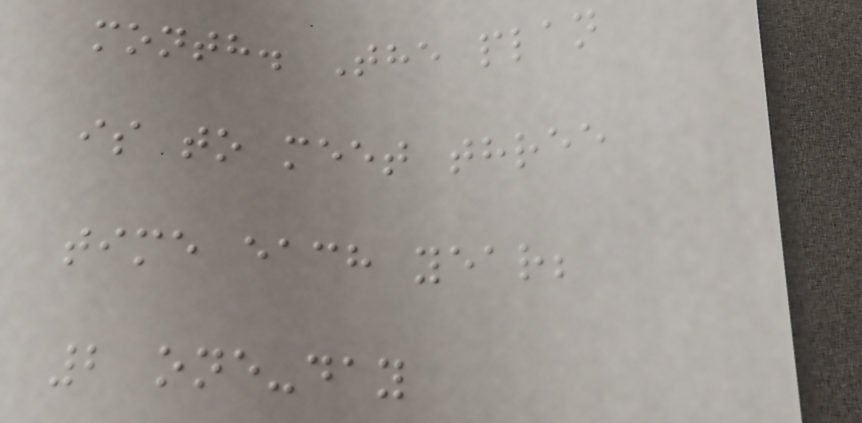month. The plan
is to meet three
time each year;
2 one-day
